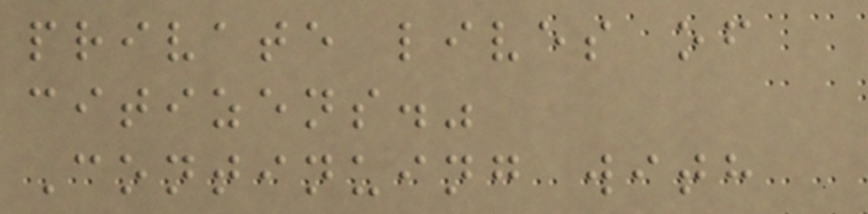private lives of
citizens."
Continuing with
